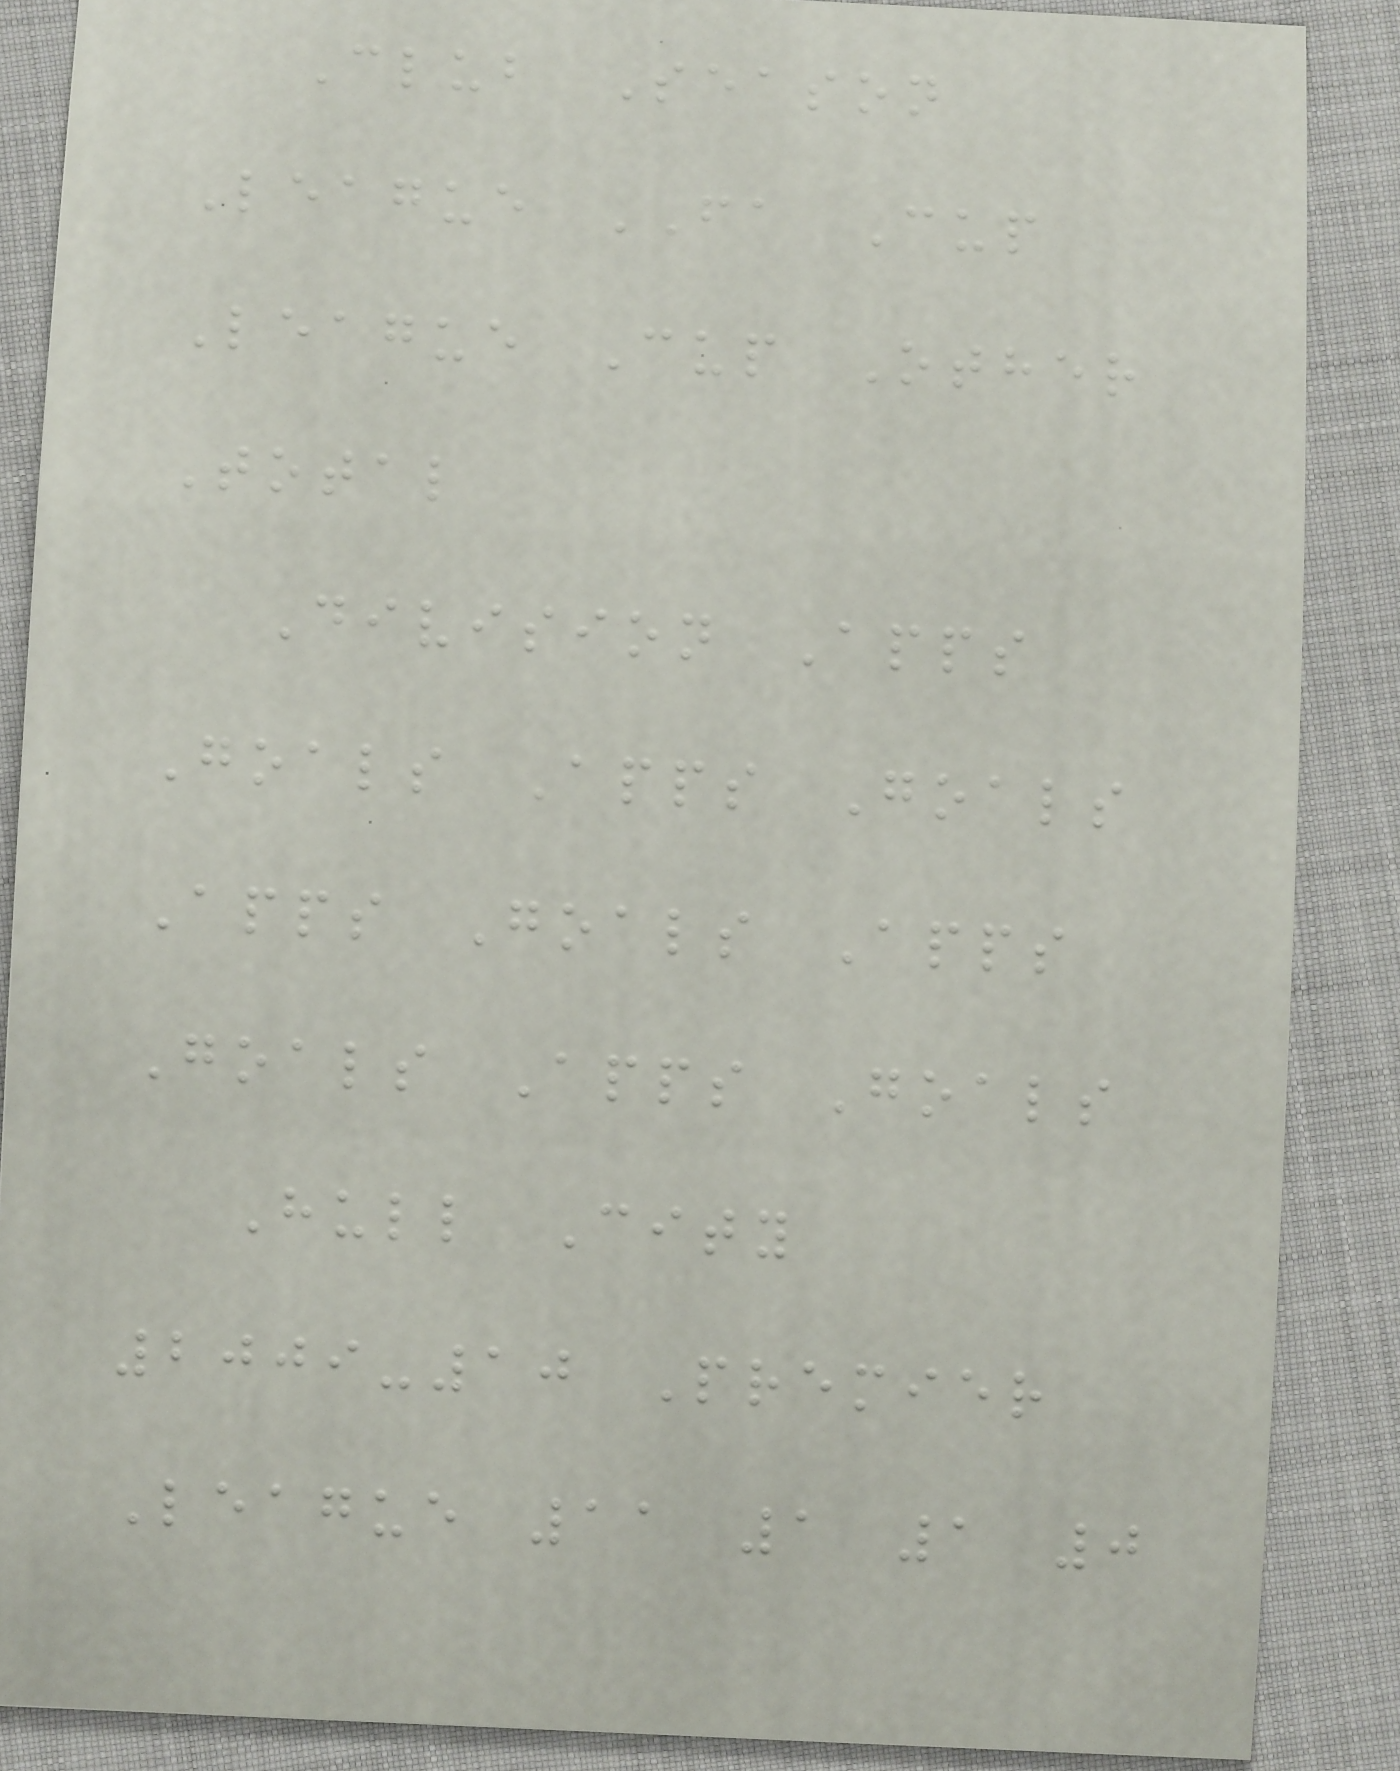Club Season
League FA Cup
League Cup Other
Total
Division Apps
Goals Apps Goals
Apps Goals Apps
Goals Apps Goals
Hull City
2009-10 Premier
League 11 1 1 0
